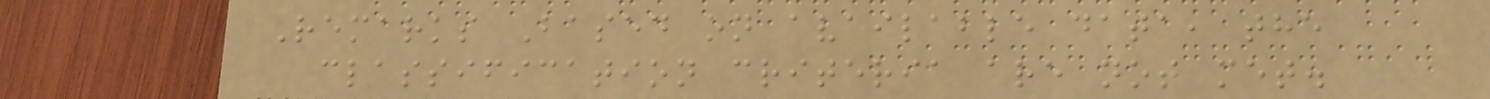Remarks Based on available data, the
classification criteria are not met.
